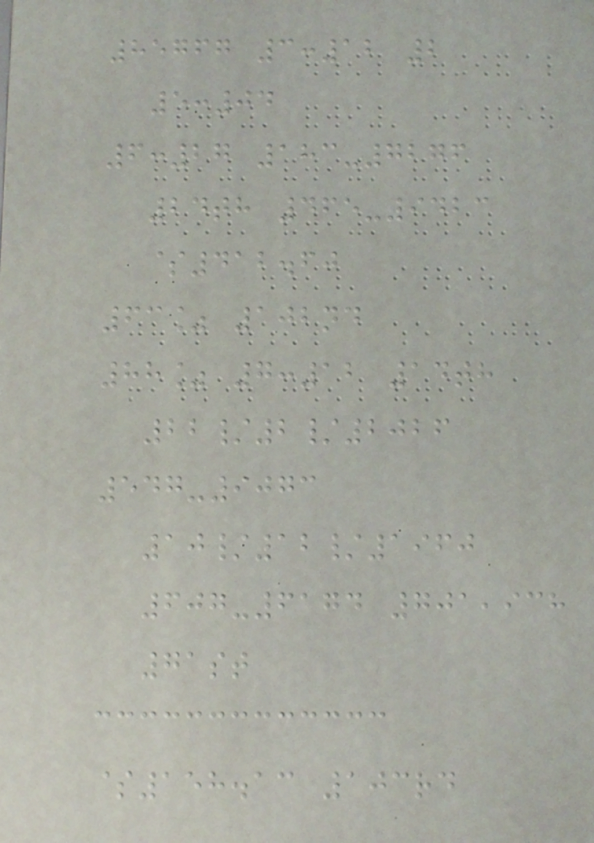85767 3:12 2
5:04
6:27 183-7276
24th 465-9423
$412.60
63% 102nd
88% 7:12 14th
22/2/2026
547-9073
10/12/1960
607-6174 701,938
71st
$158.13 103rd
